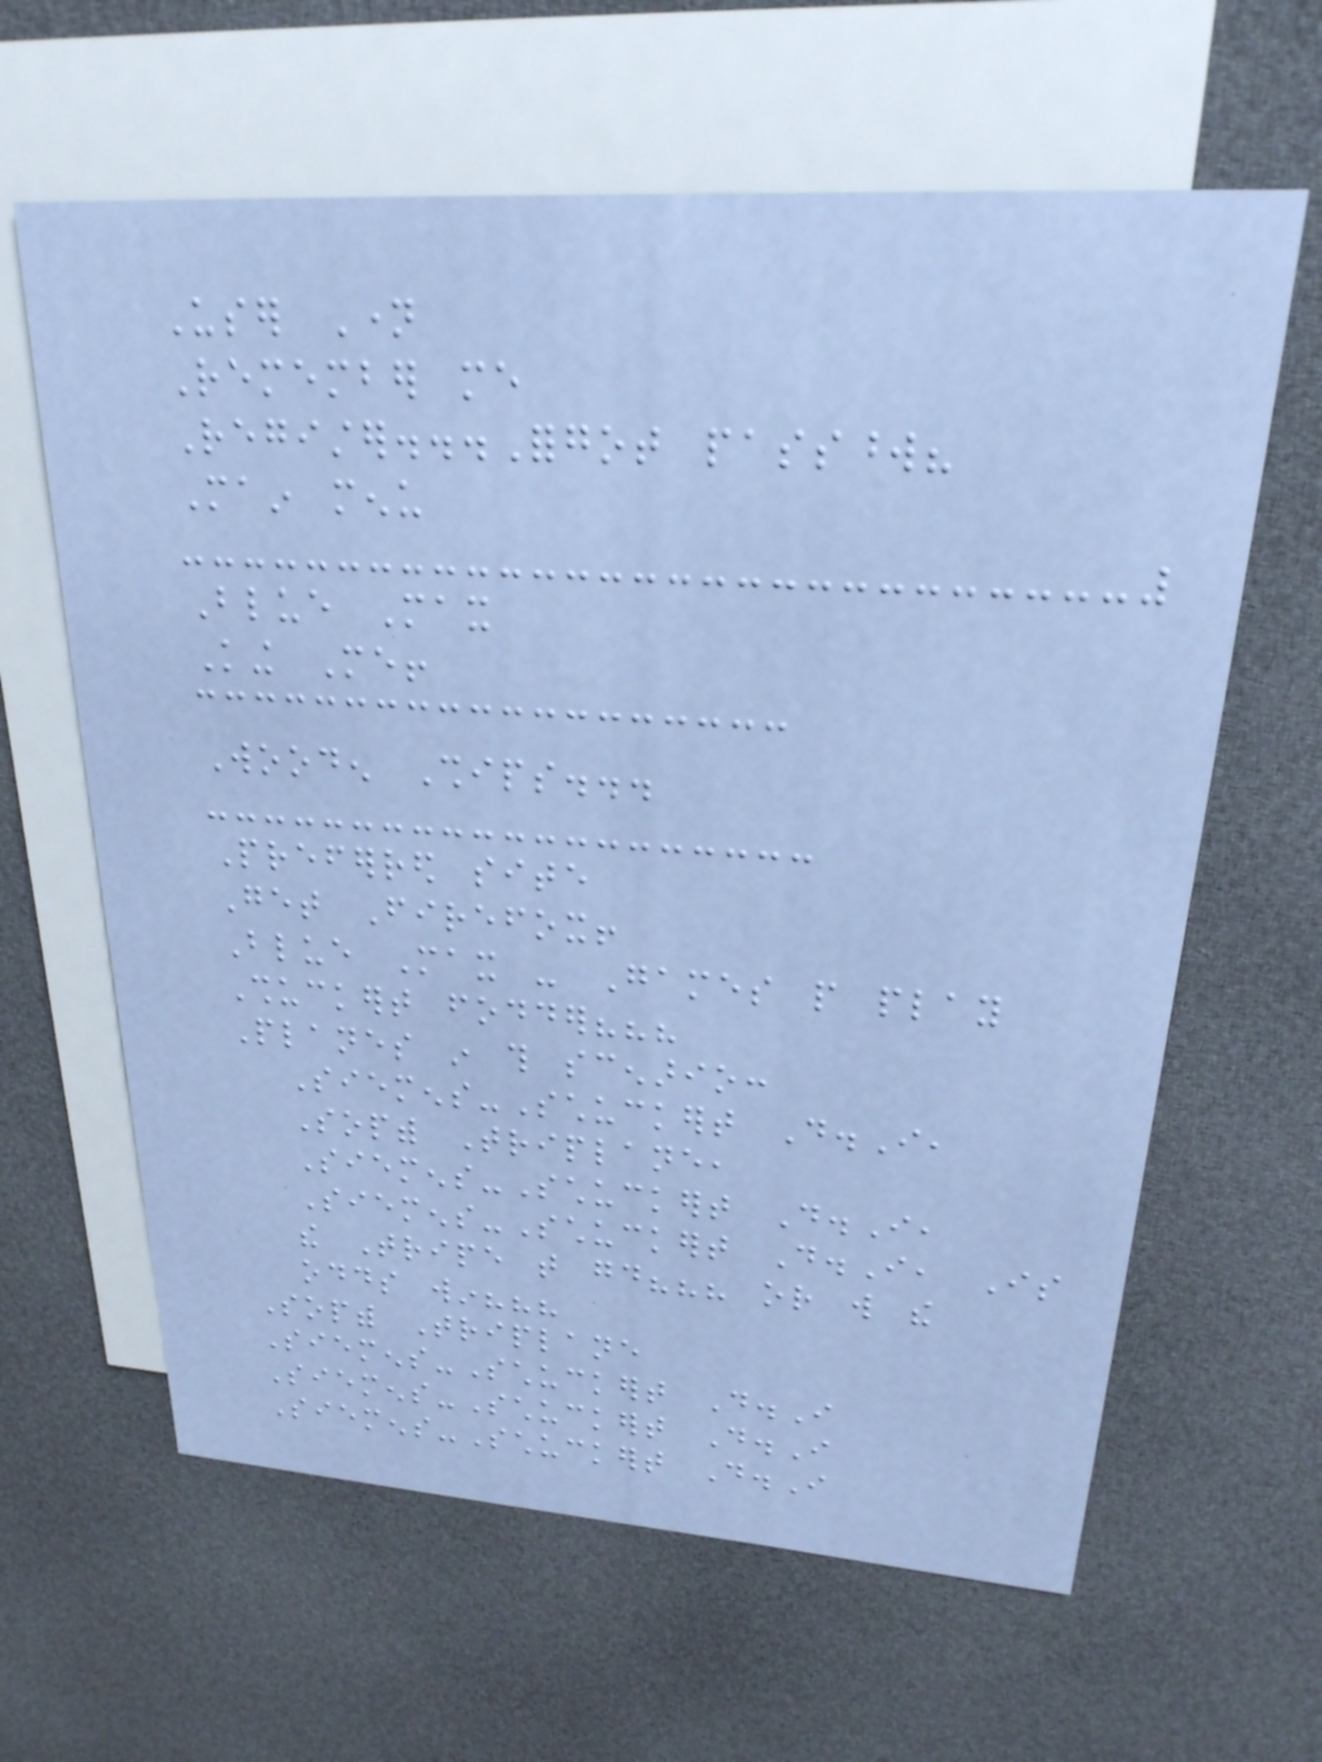User Name
Remember me
Register...Forgot password?
Main menu
Blue Max
King Me!
Wooden Ships...
Preferred site
Get Firefox!
Blue Max - Games people play
Shuckert fodder???
Planes in this scenario:
Siemens-Schuckert D.I,
Sopwith Triplane,
Siemens-Schuckert D.I,
Siemens-Schuckert D.I, Is
the Tripe that good??? or will the
odds win???
Sopwith Triplane
Siemens-Schuckert D.I
Siemens-Schuckert D.I
Siemens-Schuckert D.I
